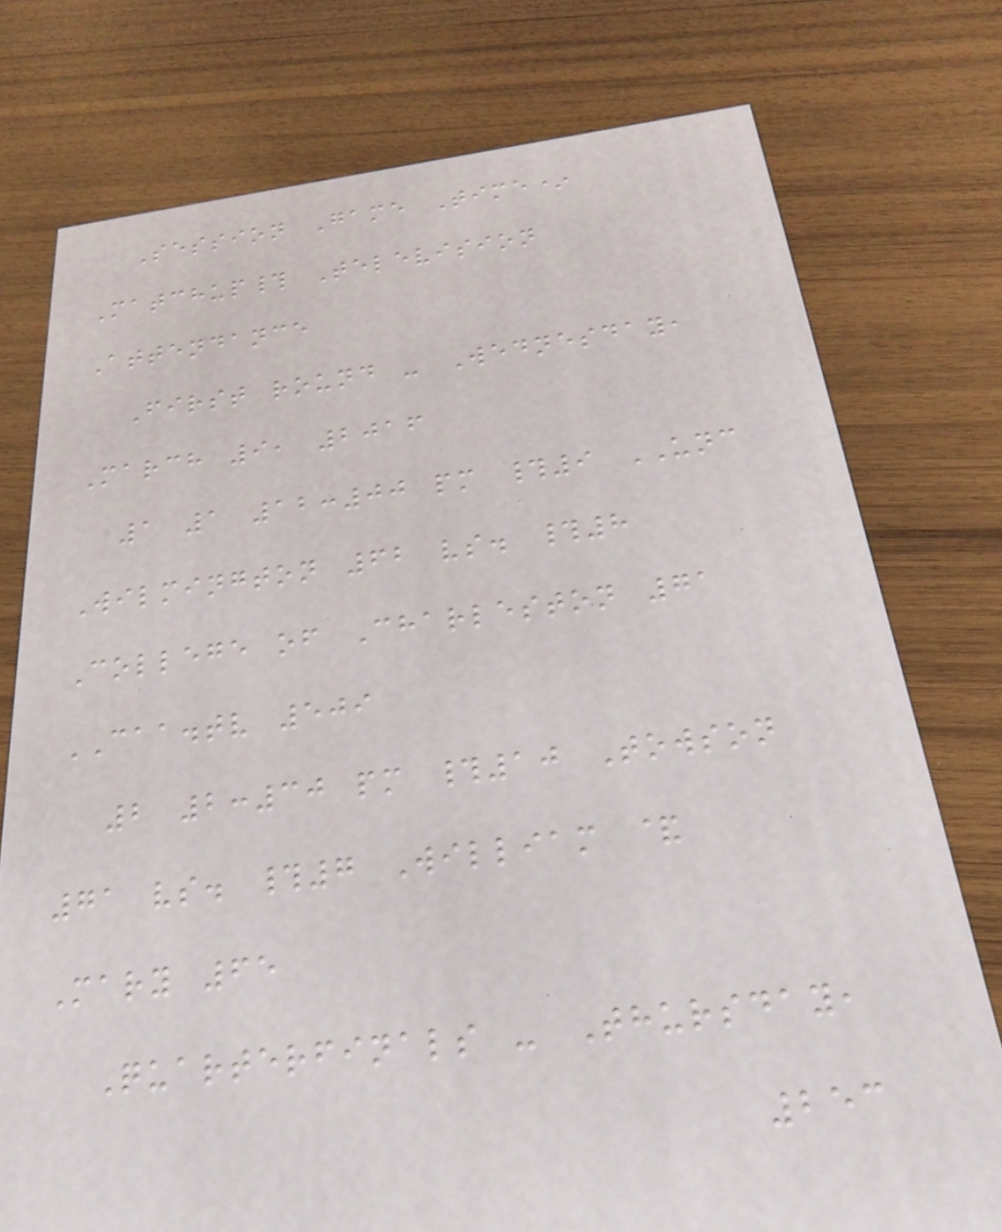Session Game Time*
Matchup# Television
Attendance
First round - Wednesday,
March 9, 2016
1 1 12:00 pm #9 UNC
Wilmington 62 vs. #8
College of Charleston 71
CAA.tv 509
2 2:30 pm #10 Towson
71 vs. #7 William &
Mary 65
Quarterfinals - Thursday,
253
